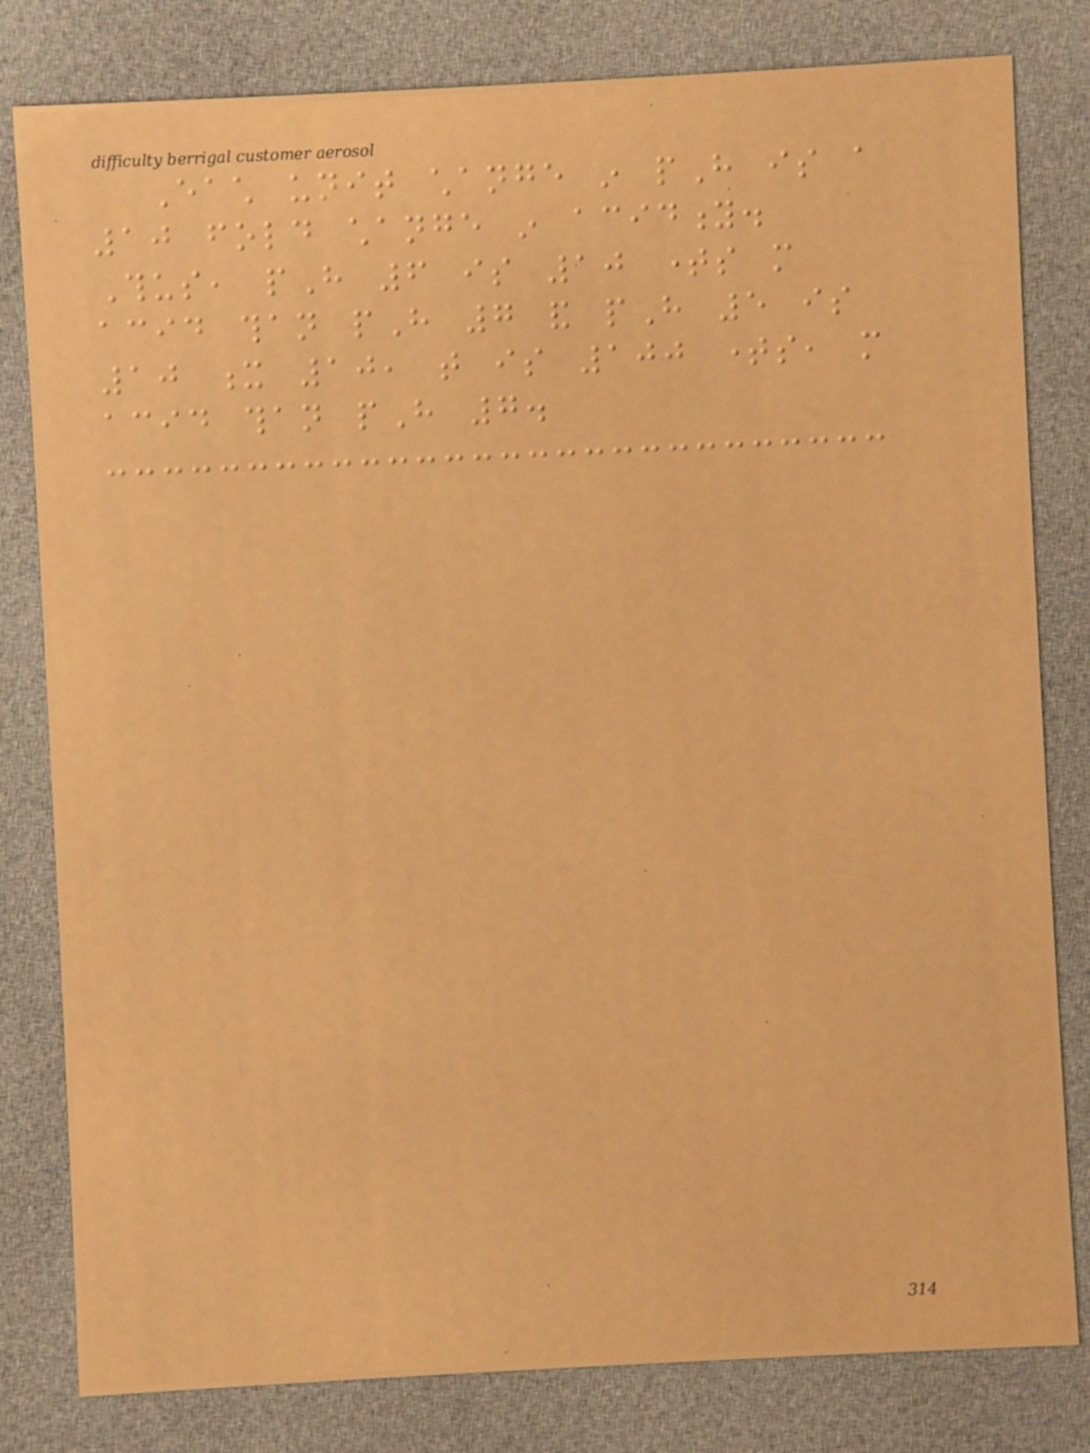Each unit change in pH is a
10 fold change in acidity.
Thus, pH 6 is 10 times more
acid than pH 7 and pH 5 is
10 x 10, that is 100 times, more
acid than pH 7.
